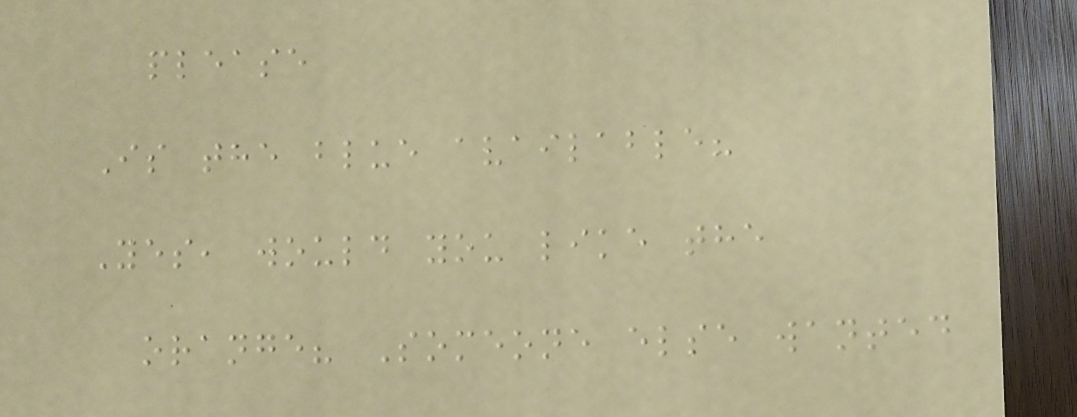please
Is the blue available?
Yes, would you like the
orange? Someone else wanted
